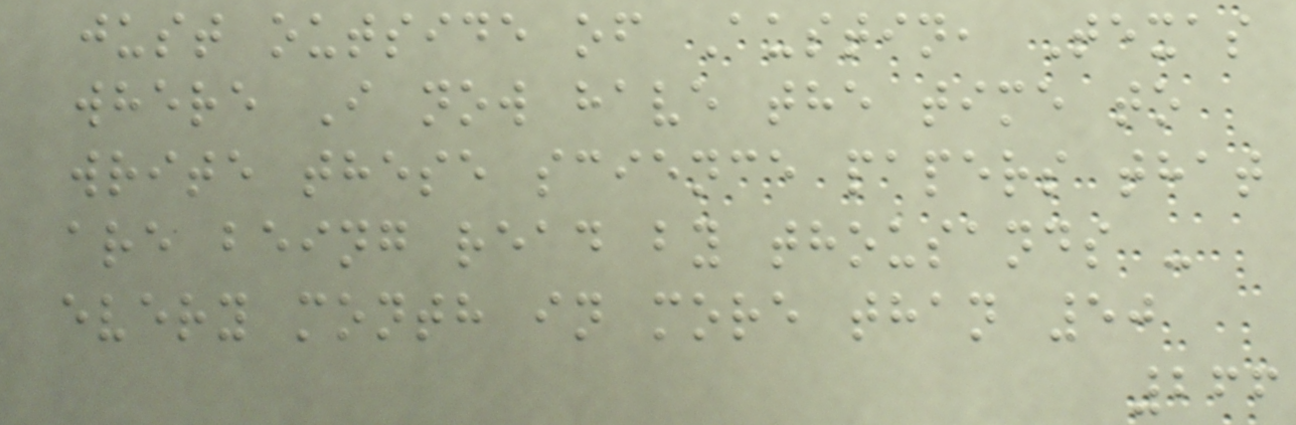just outside of Austin, Texas
where I now have the time to
write these science papers that
are being read by thousands -
every month in more than 50
266
